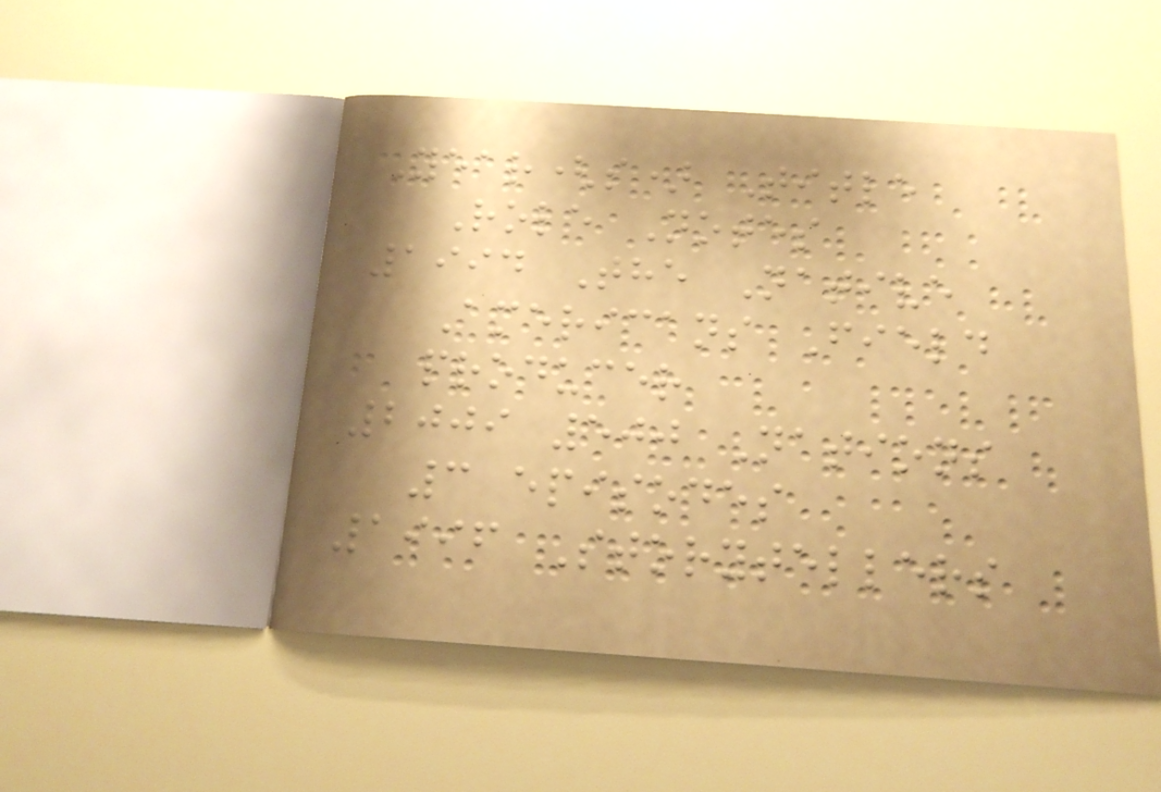Year(s) Title
Role Notes
1994 The Native
Americans Field
producer
2009 500 Nations
3 episodes
1996 Storytellers
